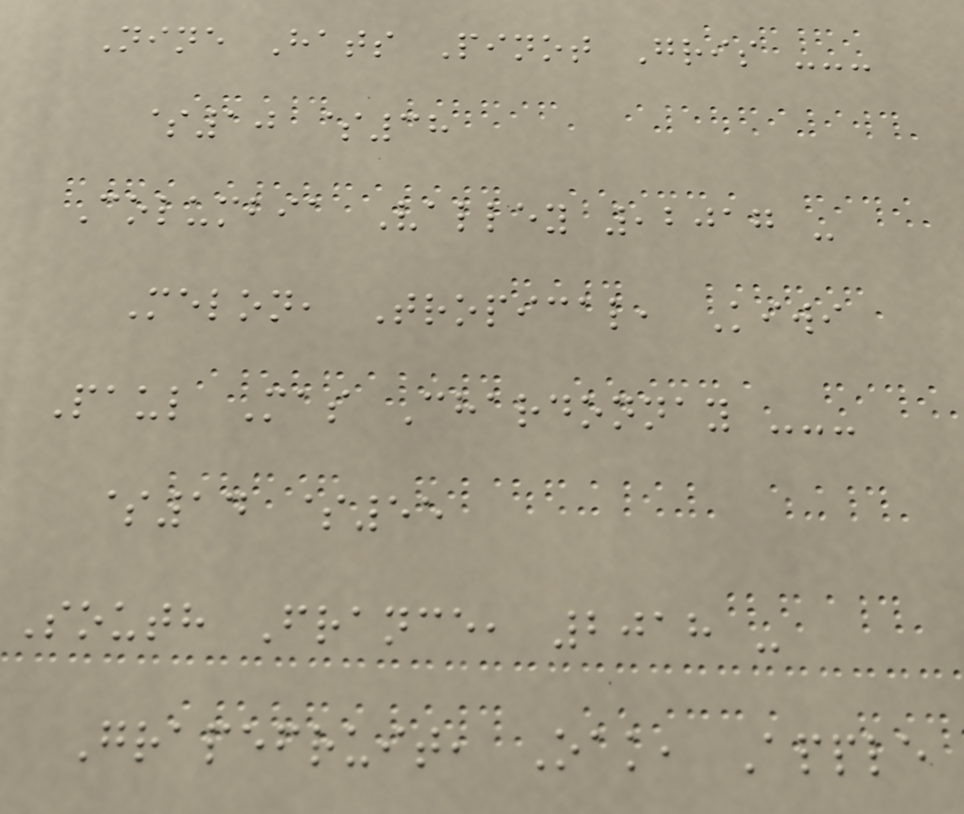Nine Hats Pinot Gris ---
$10 $38
Columbia Valley ,2017 -
Melon, Tropical, Kiwi
Paul Mas Chardonnay ---
$14 $55
South France, 2018 -
Grapefruit, Oak, Apple
